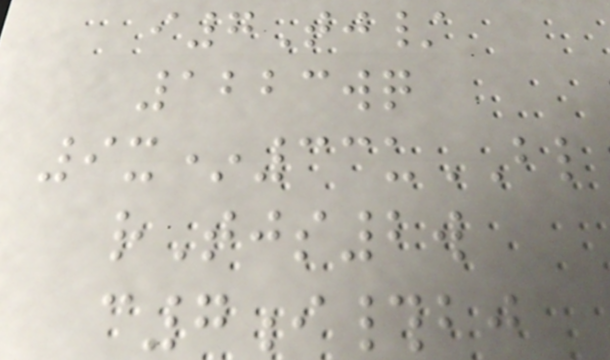i7Tj/
1223wq
9x*33uBL
rTjs2w
c7i#bj
